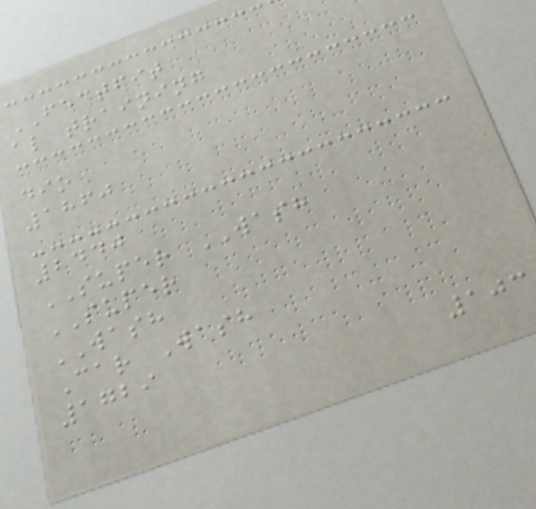FECTFIT
al training
dio
1860
2440
SUPER WASH
SUPER
WASH
Car Wash
1729
103
